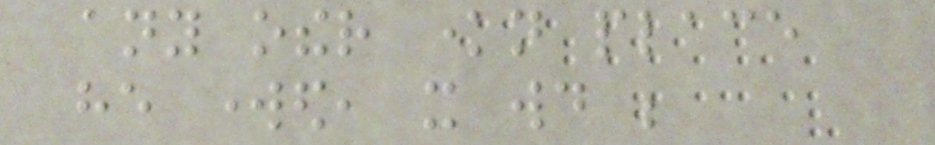any other known place
he worked, it would be
